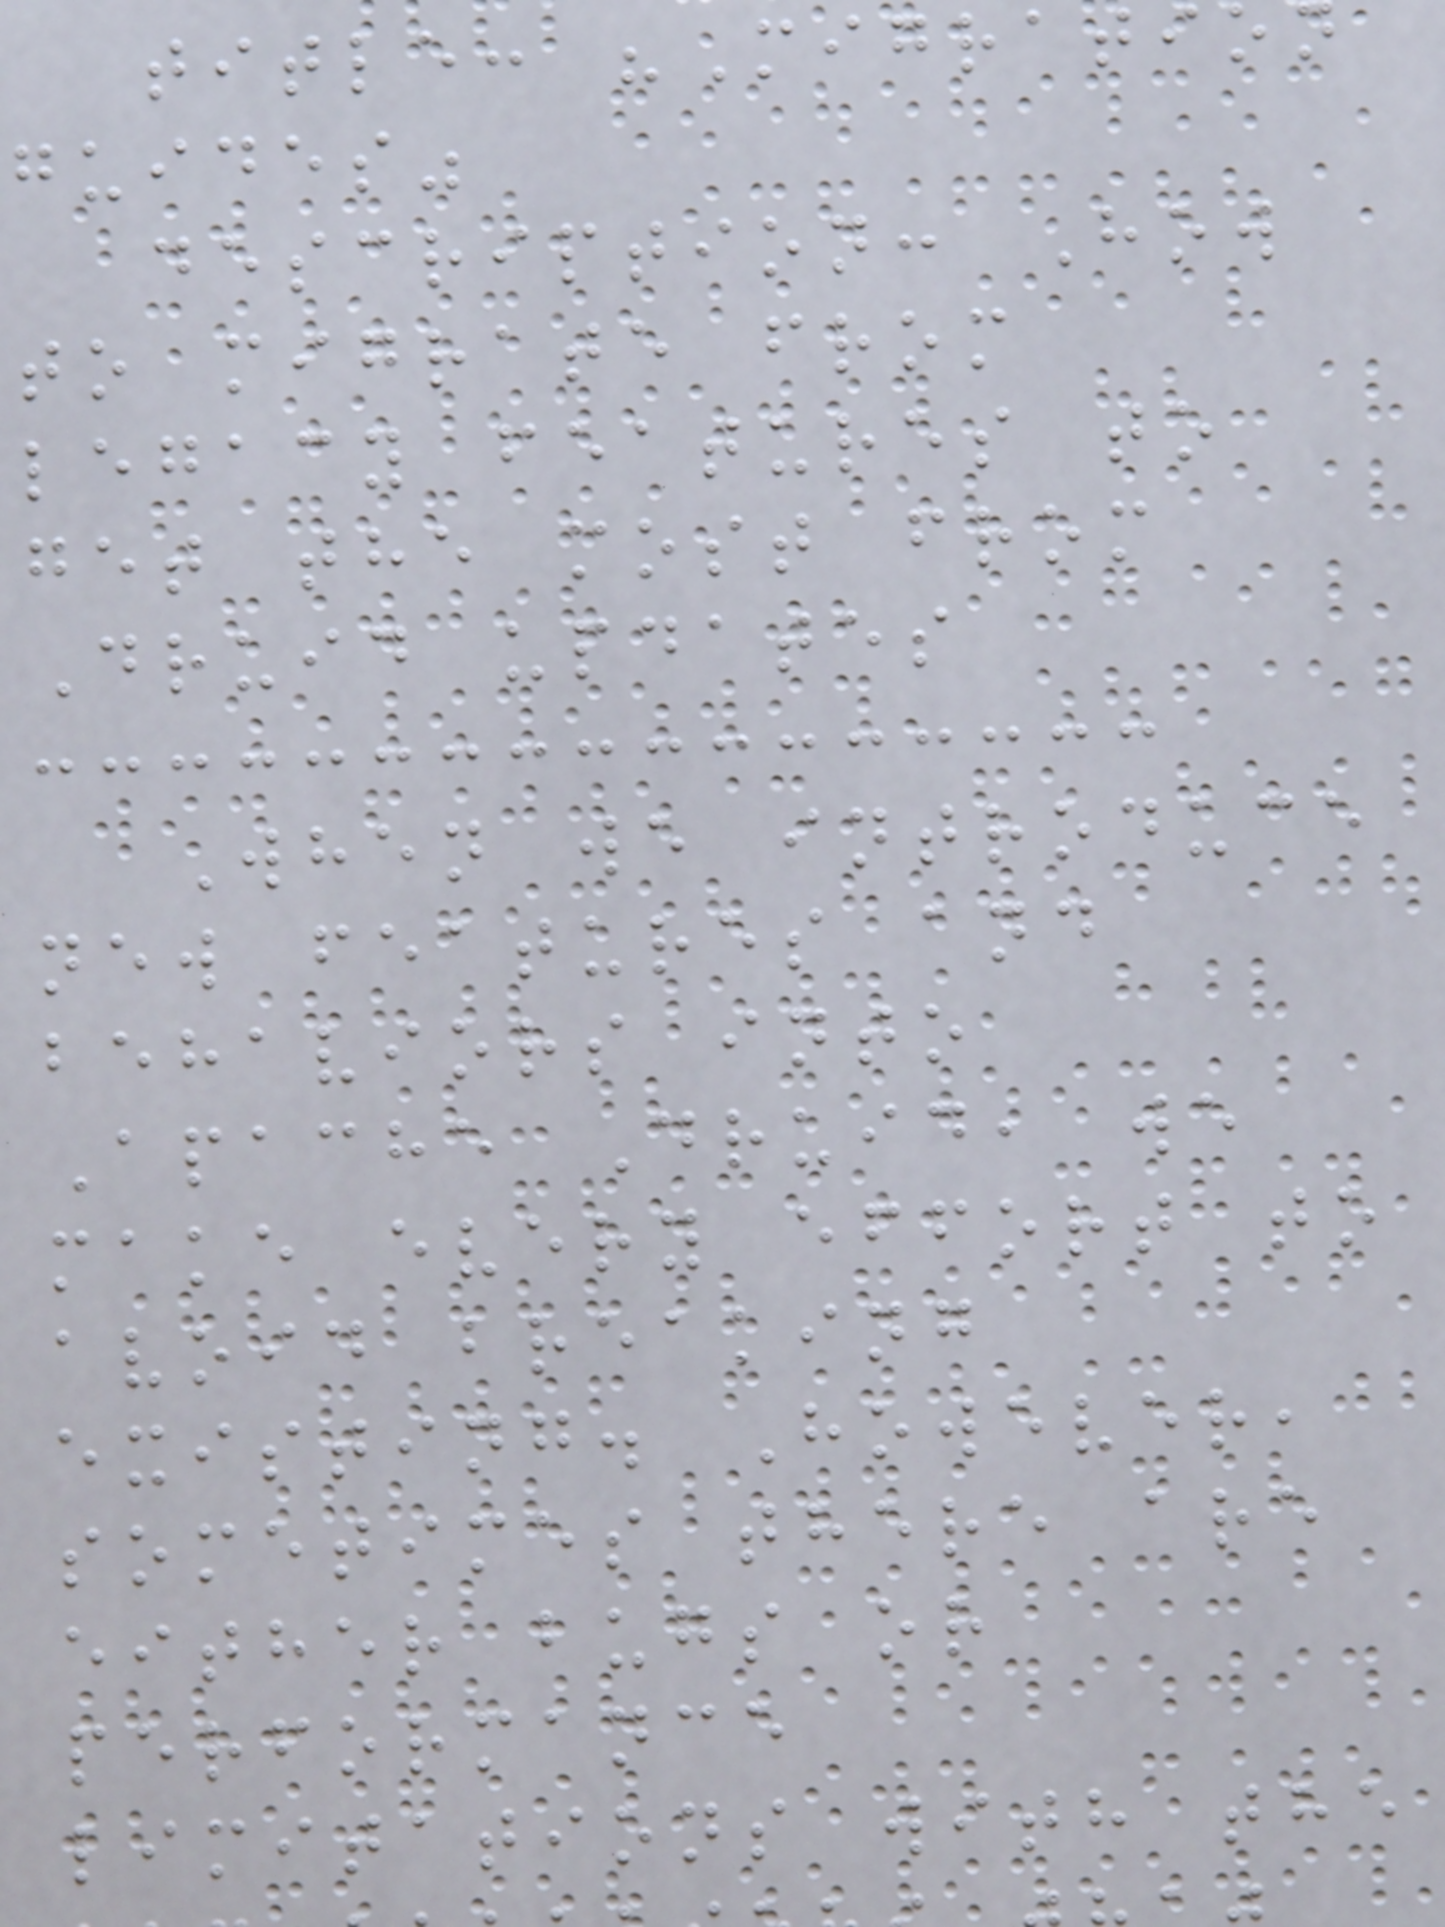title: "Migrati
guides"
description: How
to migrate from
legacy features to
get the most from
Druid updates
When we introduce
new features and
behaviors into
Apache Druid, we
make every effort to
avoid breaking
existing. However,
sometimes there are
either bugs or
performance
limitations with the
